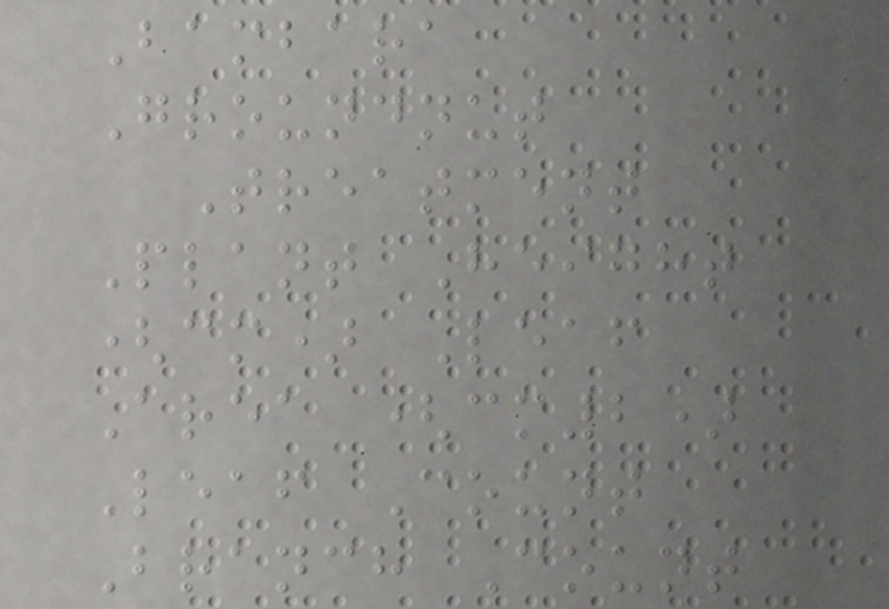Bambara
Groundnut
Treatment
Plant Height
(cm) Leaf
Area (cm2)
Leaf Count
Branch Count
